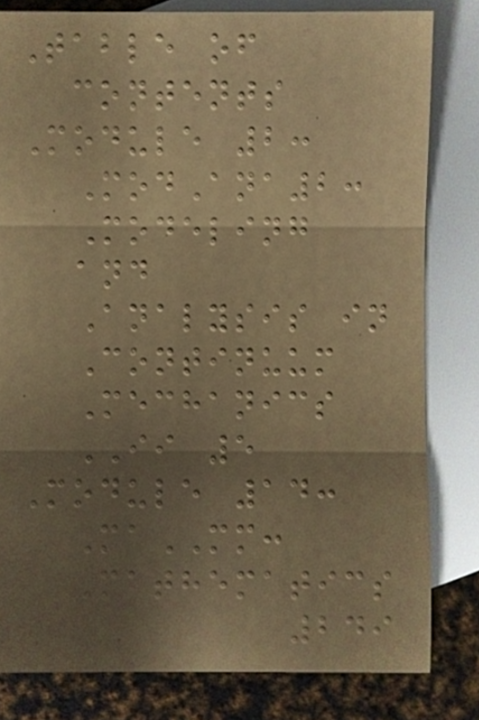Table of
contents
Module 2:
ModAna2:
Modeling
and
Analysis in
Continuum
Mechanics
II 5
Module 14:
MaMM:
Mathematics
249
